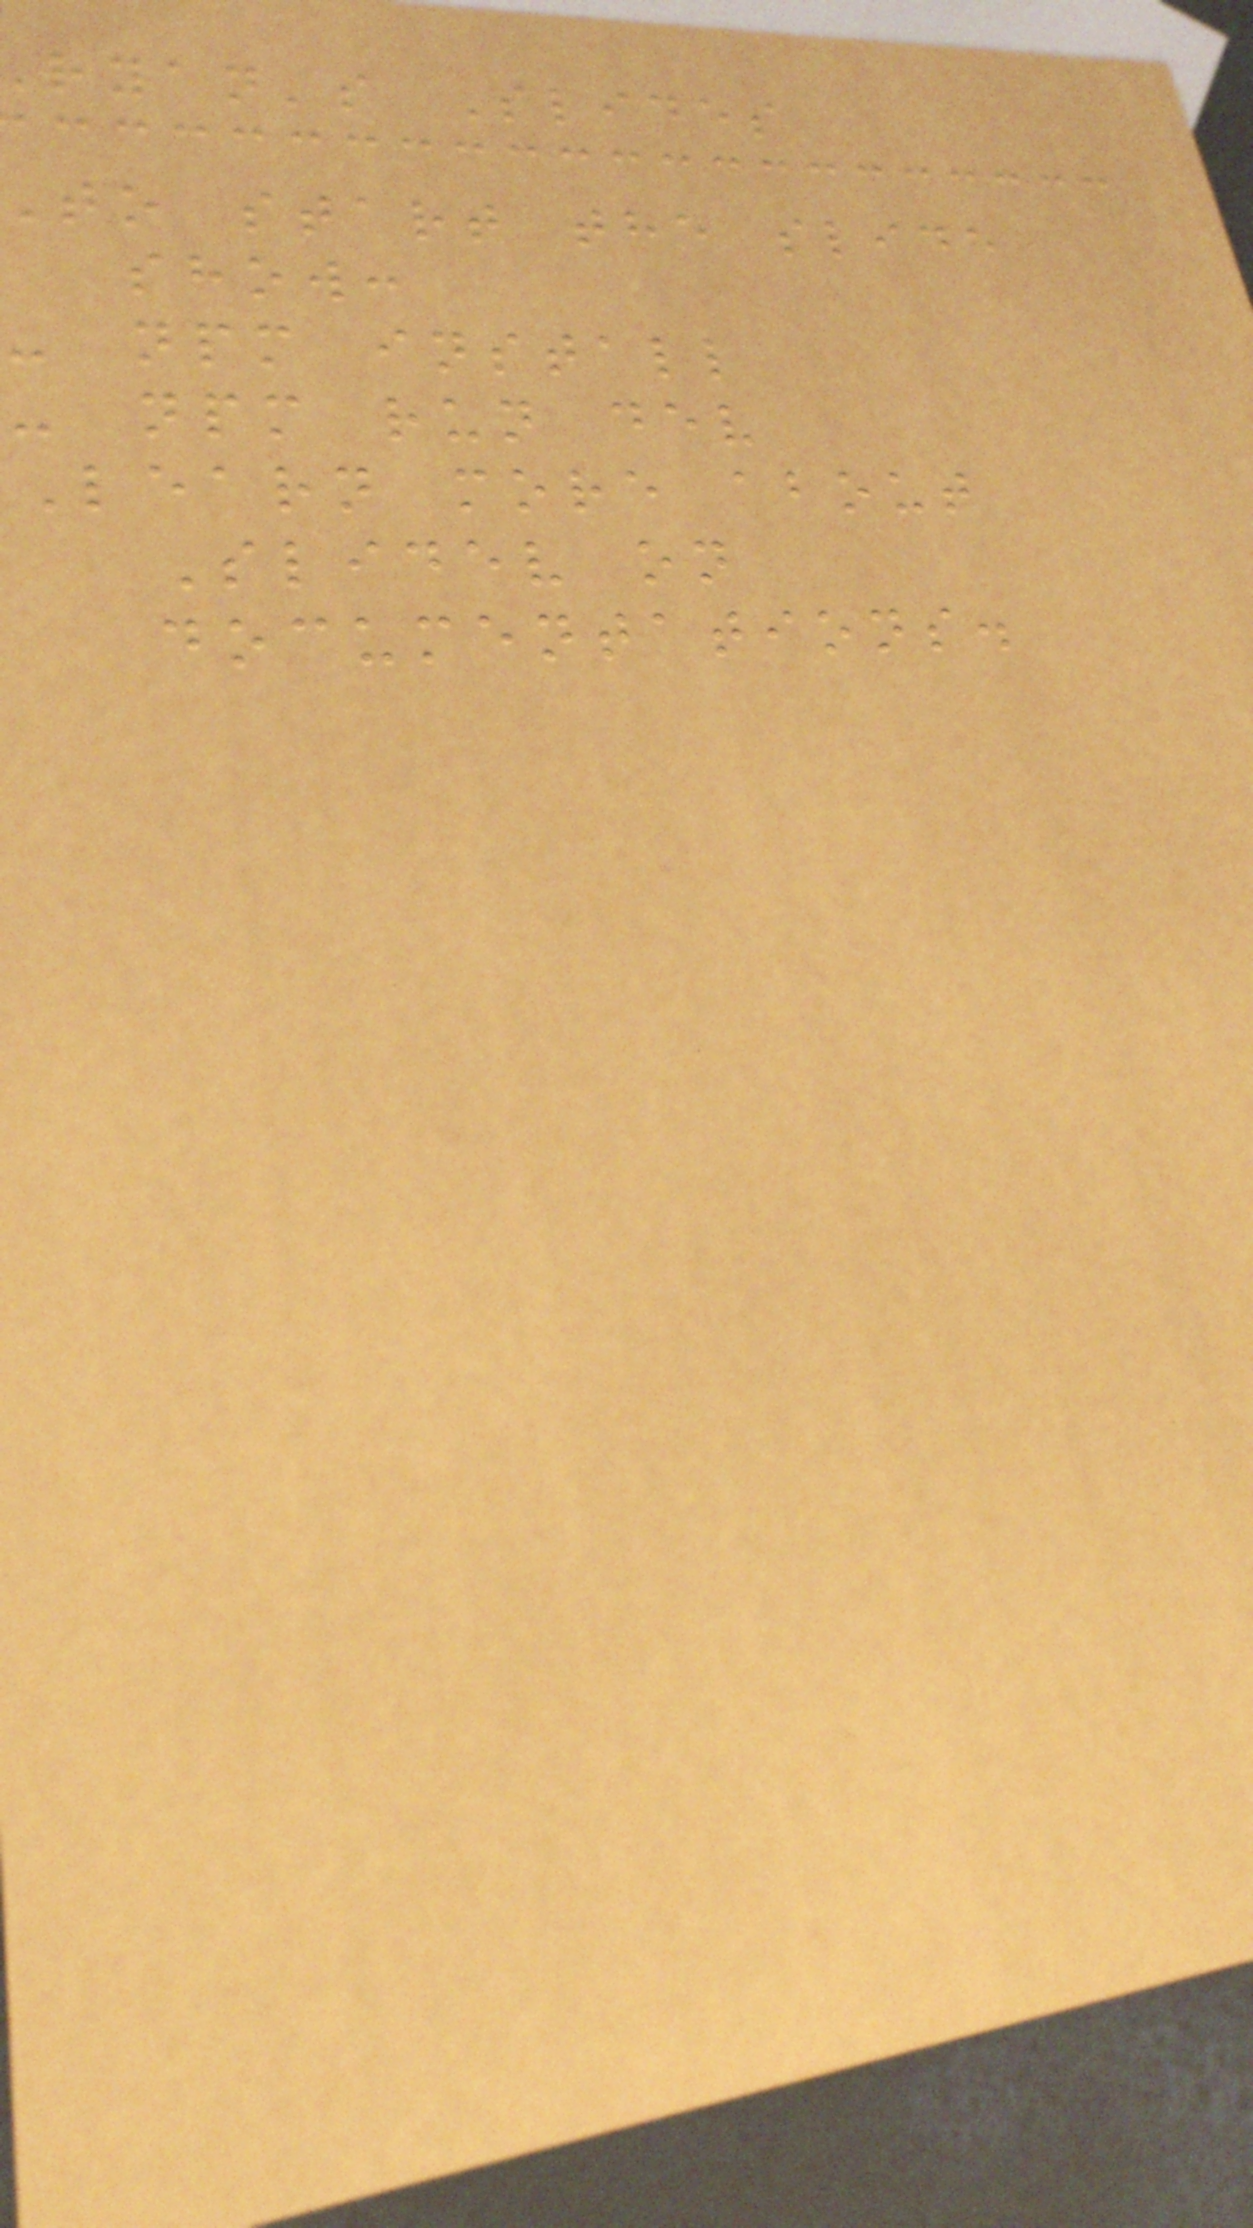ryan's Slides
to start the slide
show:
- npm install
- npm run dev
Learn more about
Slidev on
documentations.
